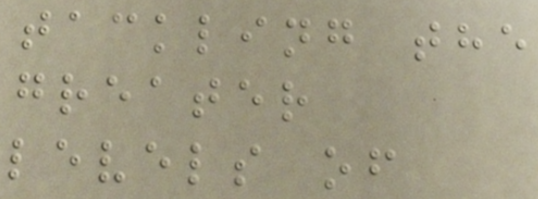tackling the
greater
levels of
